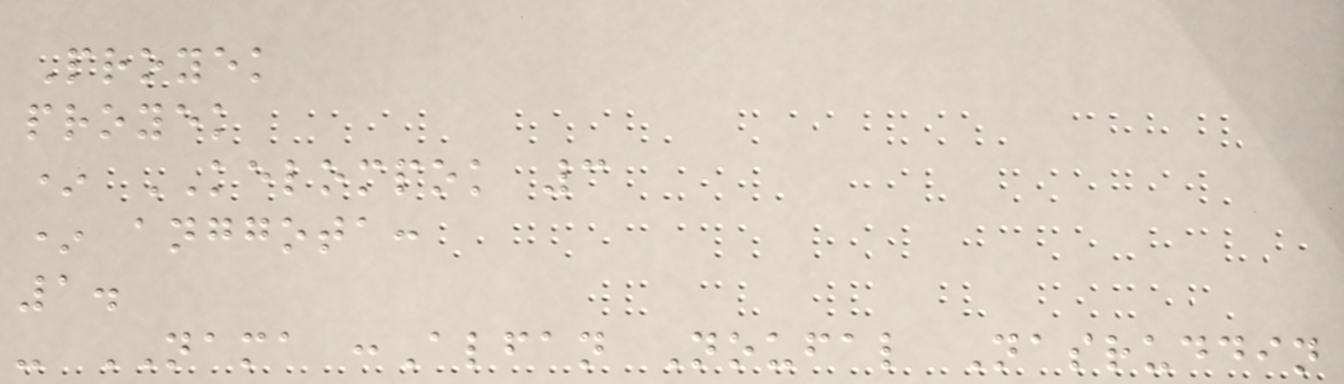Proyek
proyek
* KELOMPOK 3
* anggota:
1.
- NAMA :Alfan Noufal Nasruddin
